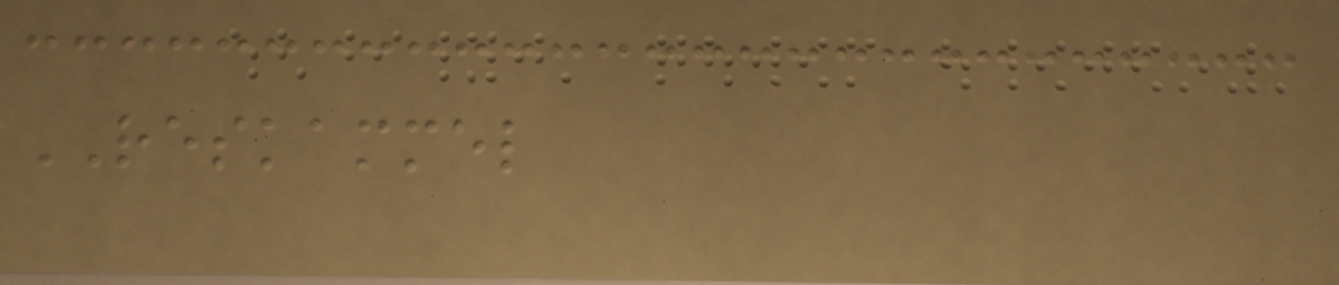RESKAMMEL
